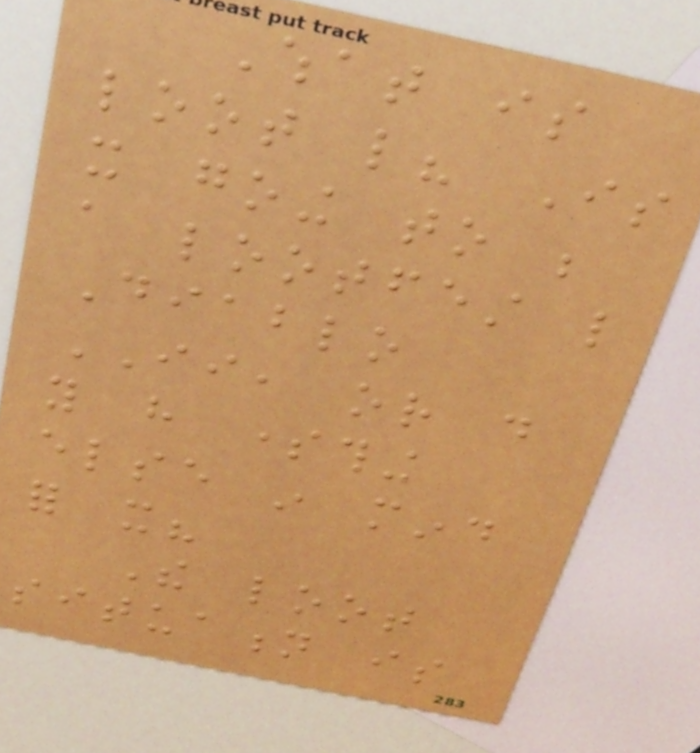What is
loot like? Is
it going to be
a lootfest like
Diablo
II, or do
you have something
else in mind
for it?
The loot
situation is
